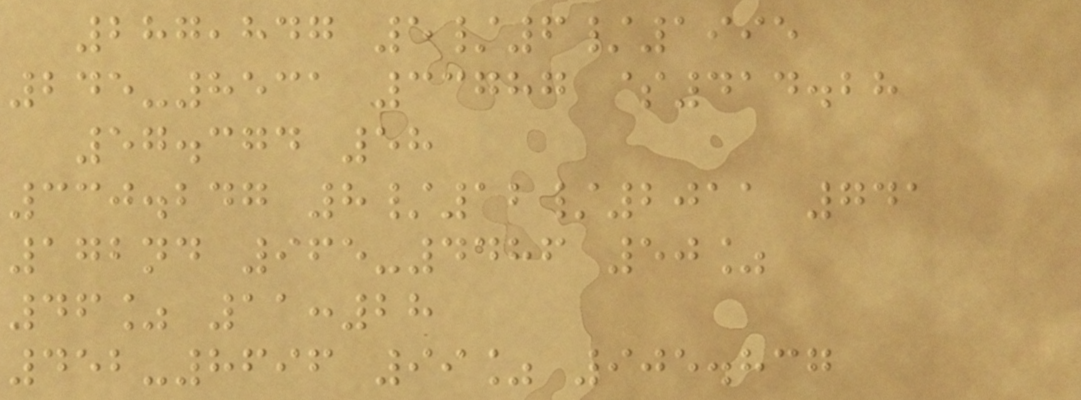287,847 5/6/1995
245-8531 33787 $414.28
57.374 58
330.247 8/12/2011 741
172nd 965-4486 50%
46% 11:28
452-8696 99% 905.837
